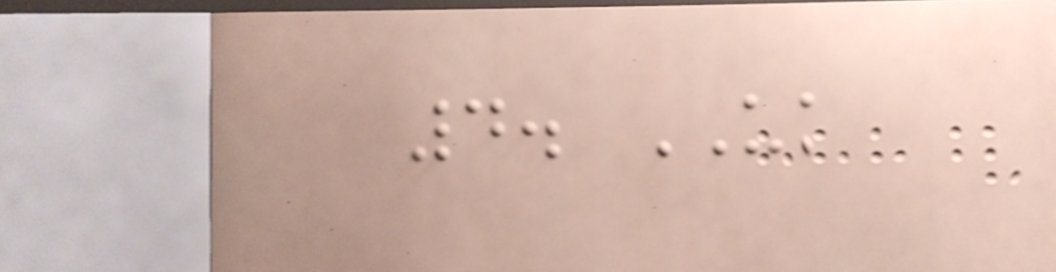4. UK
